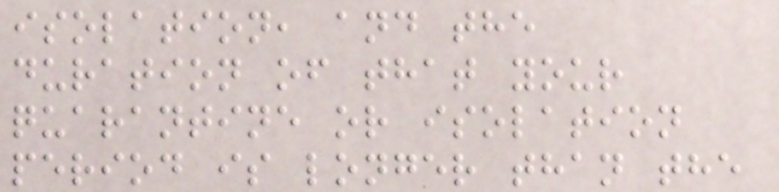isolation, and the
duration of that your
quarantine or isolation
period is longer than the
